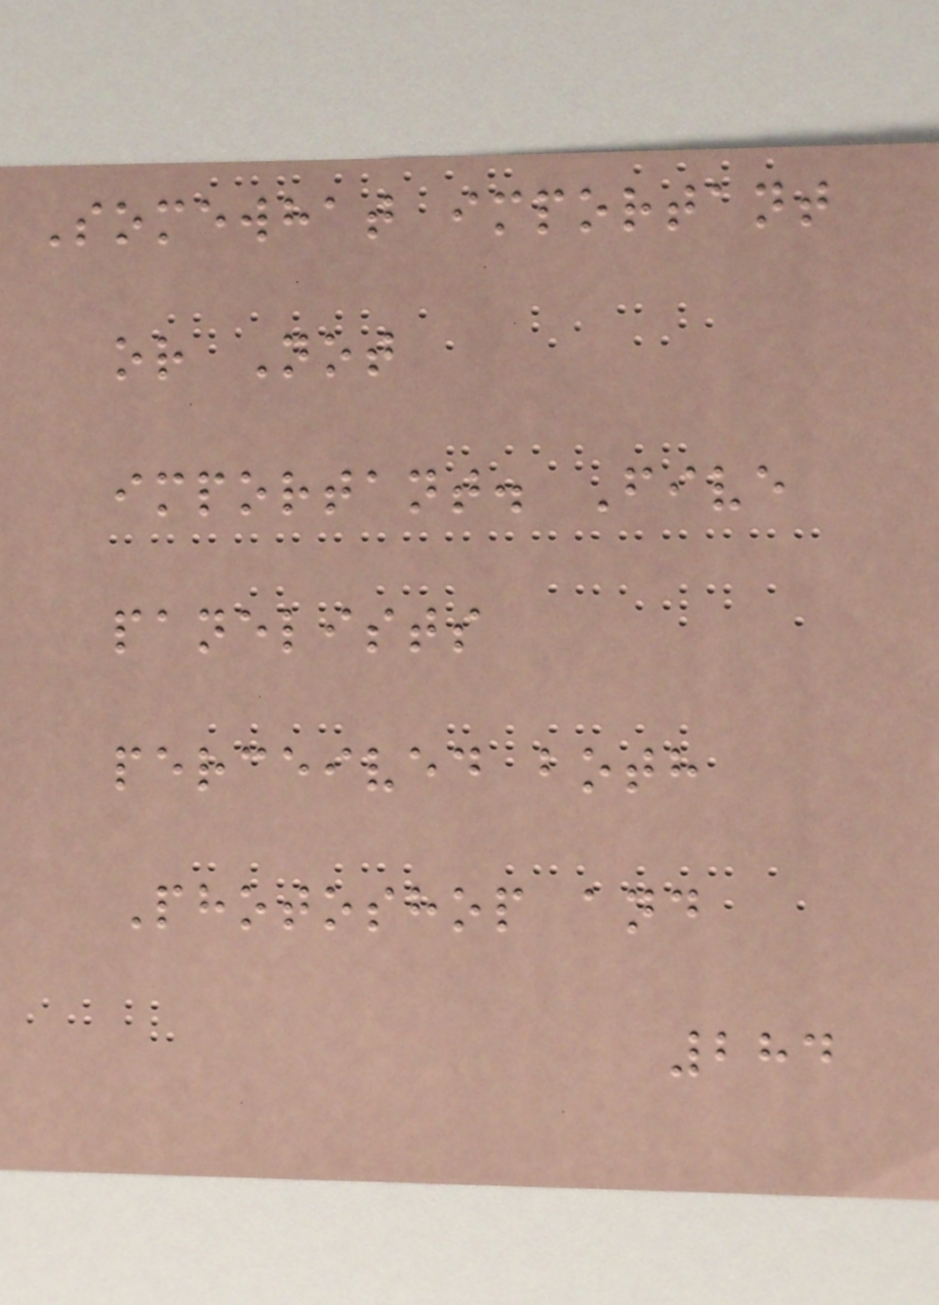Somewhat important
or Not
important. Five
panelists
perceived both
Photoshop and
284
